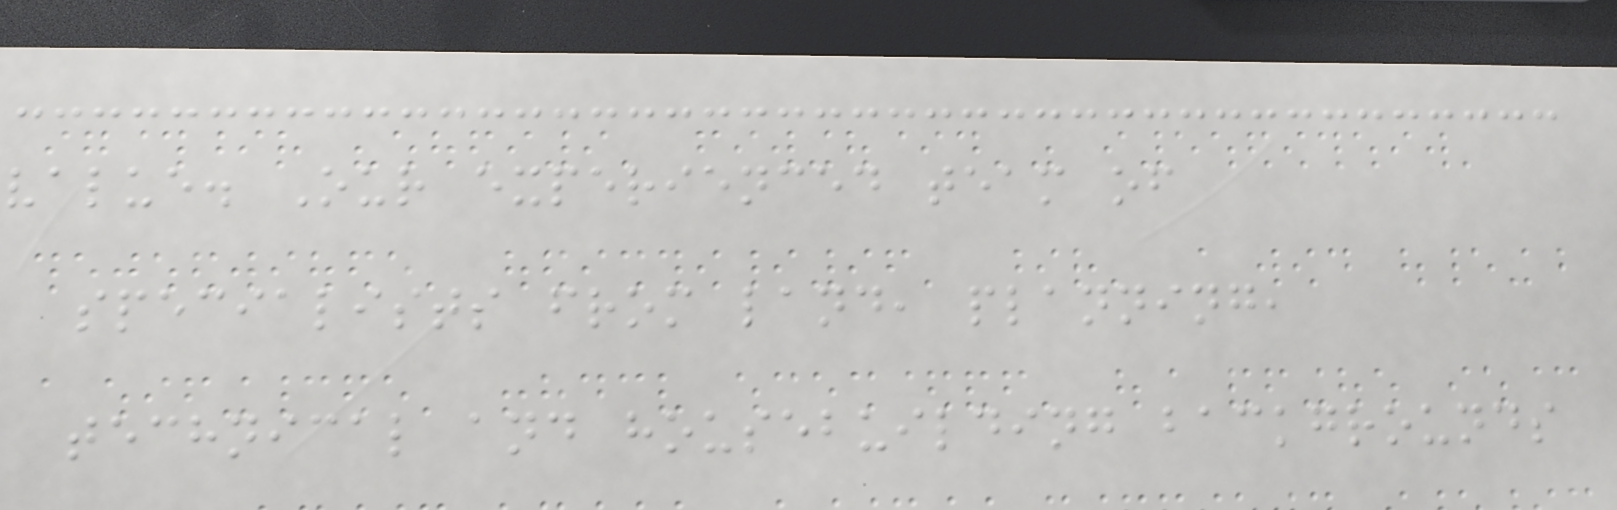value. Our experienced team of
specialists from land, planning,
technical and housebuilding backgrounds
